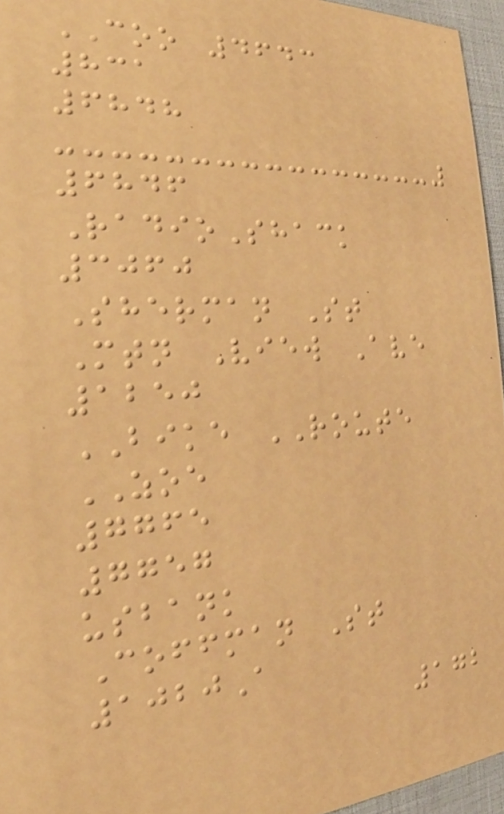COO 4643
831
6848
6846
RadioShack
3060
Sherman St
Mtn View Ave
1250
BIKE ROUTE
ZOE
7765
7757
usbank
Coffman St
1020A
172
